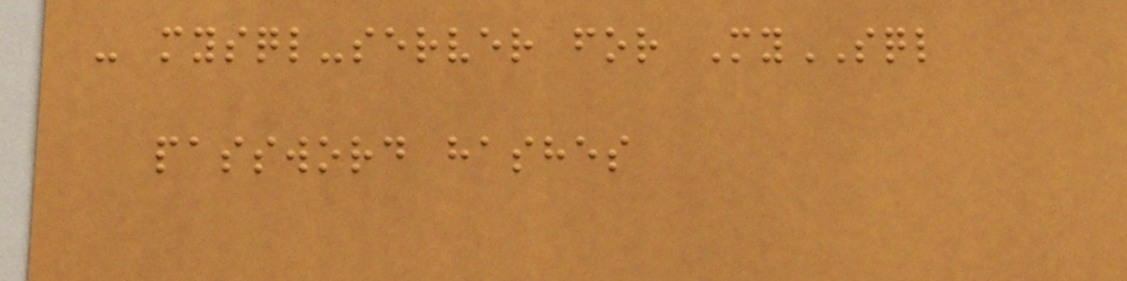- mysql-server for MySQL
password hashes
